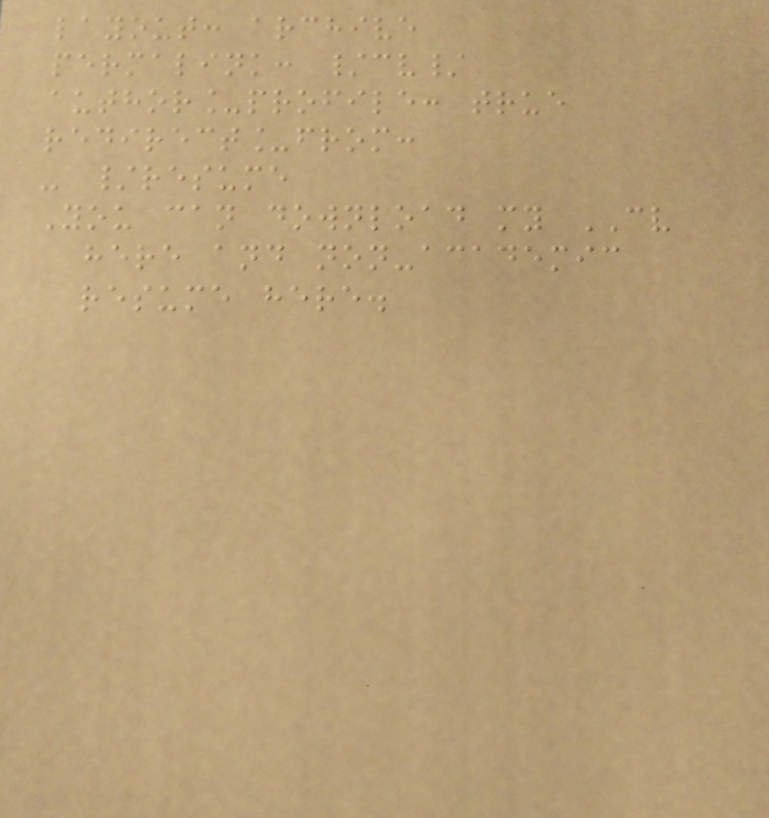layout: archive
permalink: /cv/
author_profile: true
redirect_from:
- /resume
You can download my CV
here and non-academic
resume here.
